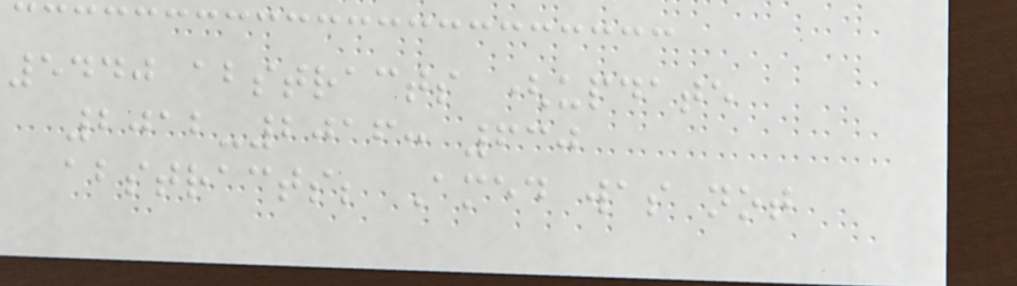5440 abstracts (update
2012-2016: 630
abstracts; Amed was not
